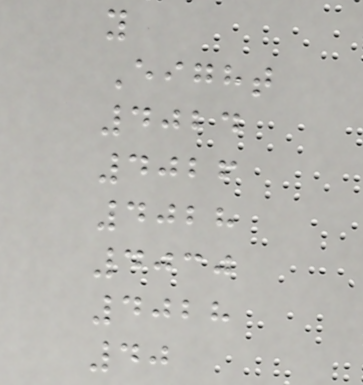y
Eight
4024
4026
4028
4030
4028
40
